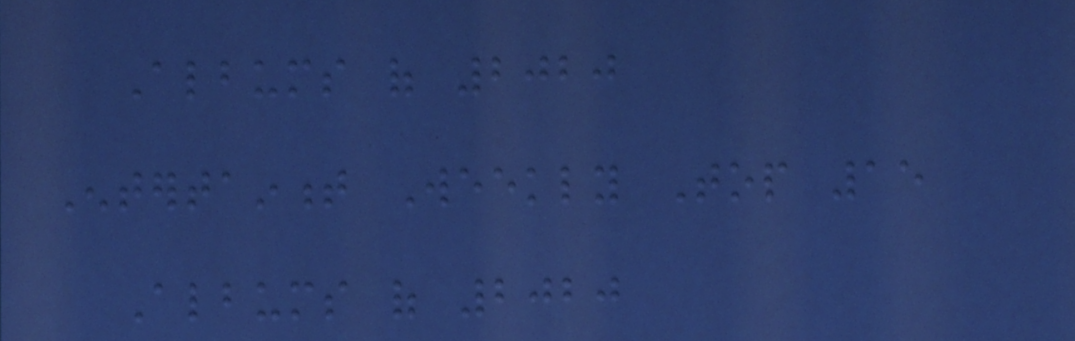Albums of 2020
Entertainment Weekly Top 15
Albums of 2020
